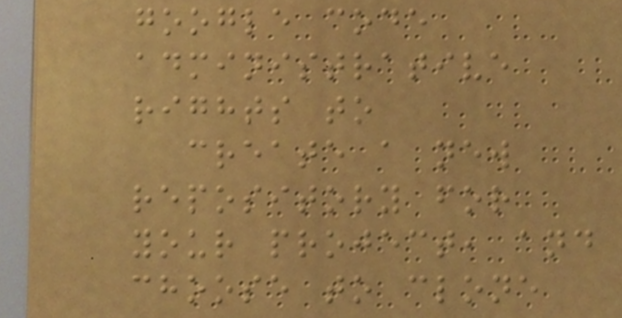google code
administrative
rights to
create a new
repository for
your project, and
choose to clone
